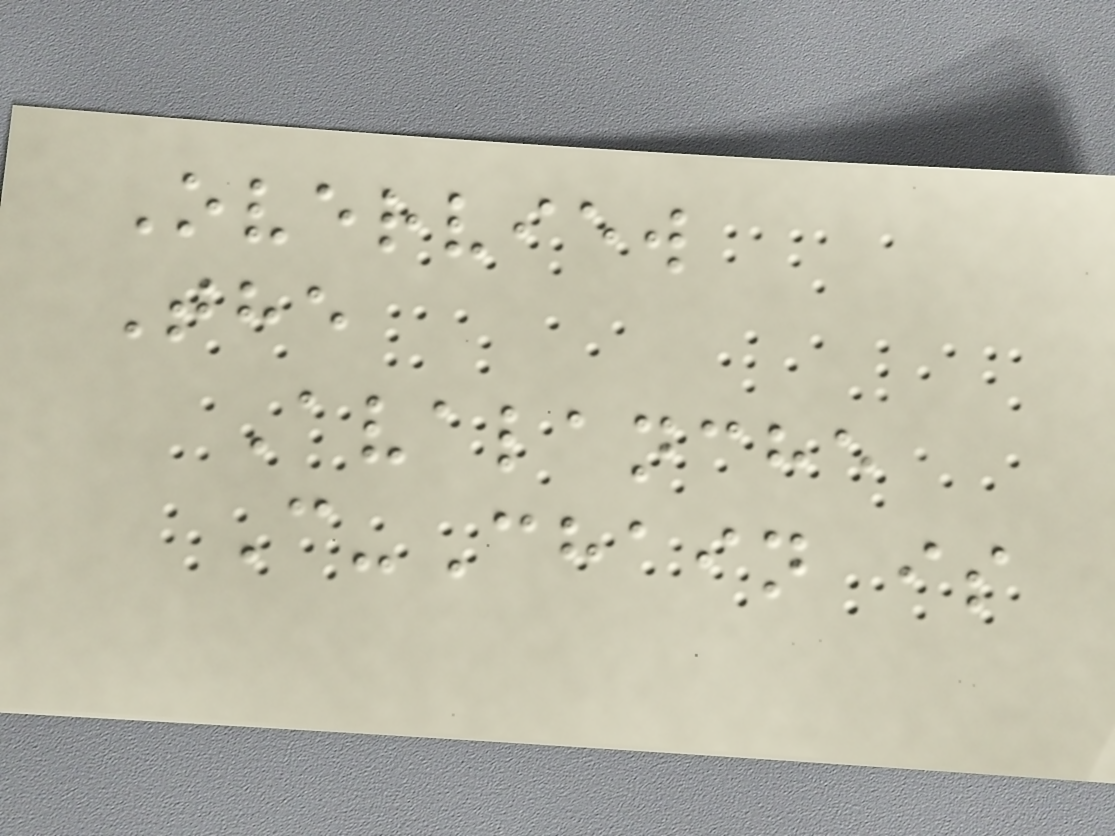Overview
The
Avalanche
C-Chain is
